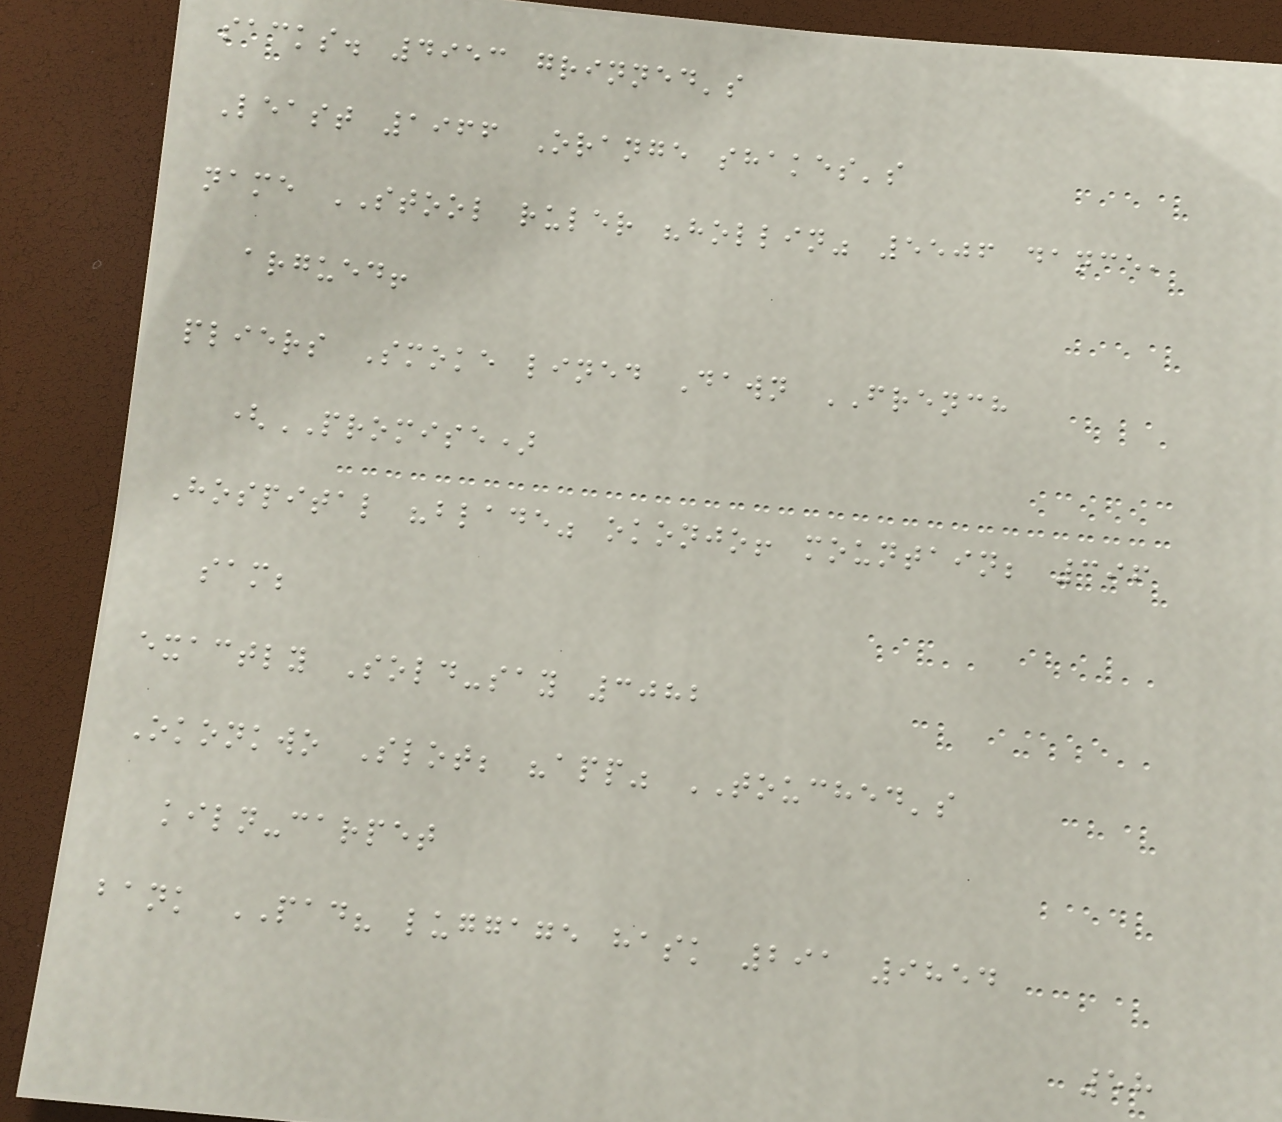sacks. 4953 grinned's
Least 1966 Orange shakes's
name STOOL ruler "hollin" 5506 dance,
argued!
pliers Smoke lined Dawn FRENCH
(PROMISE)
Hospital "blade" okonjo! mountain; 396
sam;
exactly Sold-say 3082
Okonkwo Slot; "app" TOUCHED's
kiln-carpet
bank PAD? luggage hask 291 9854
58
